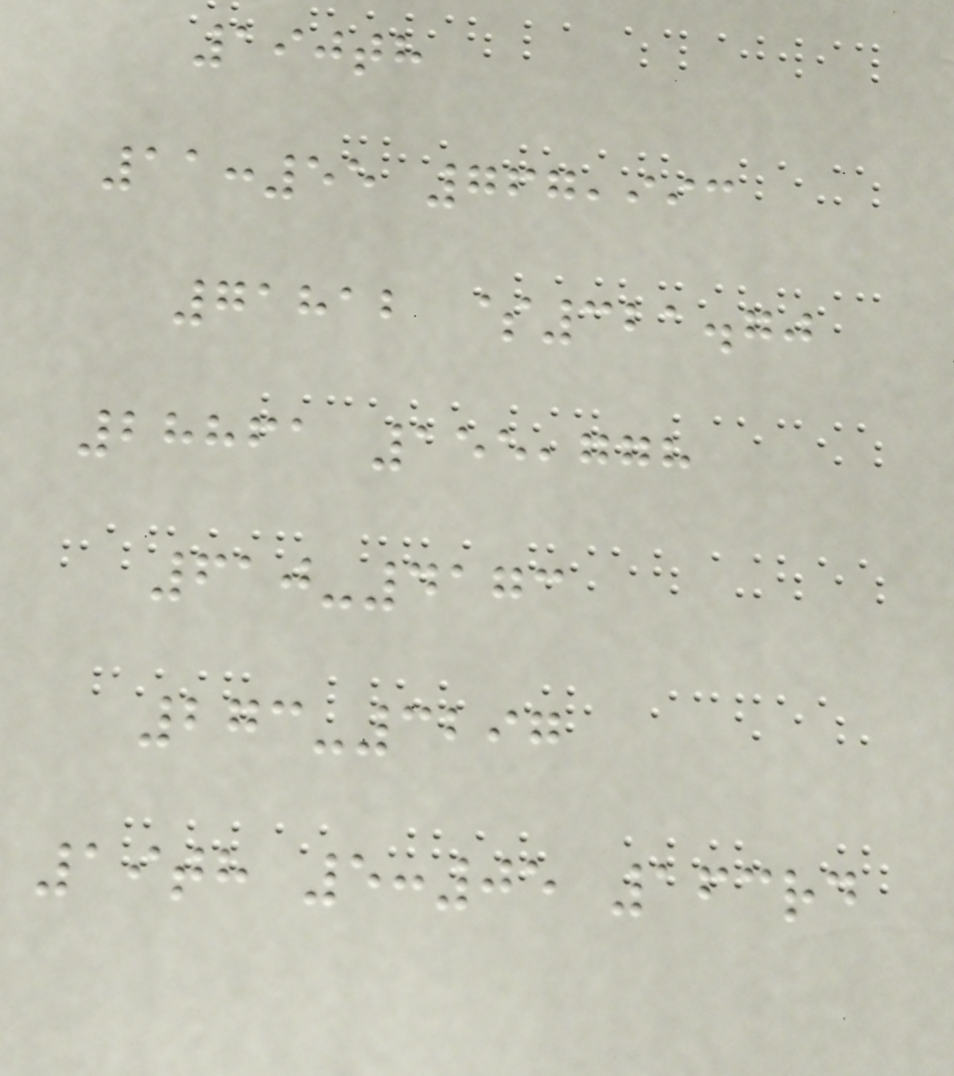190th
11:55 767,993
71812 $321.70
28861 155,778
610-4173
273-3297
19th 5:05 163rd
